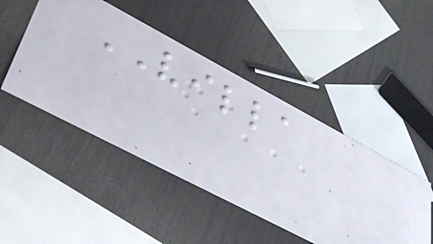VILLA
